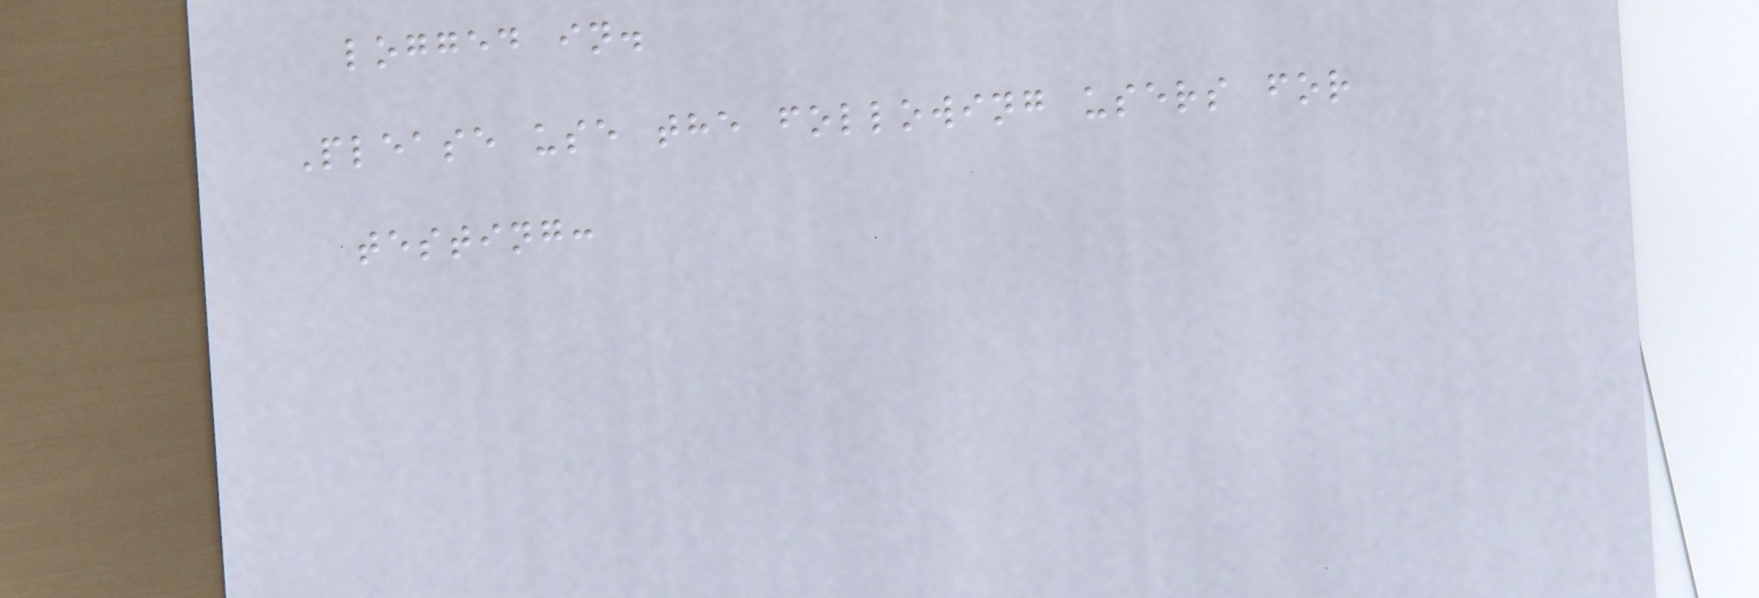logged in.
Please use the following users for
testing:
